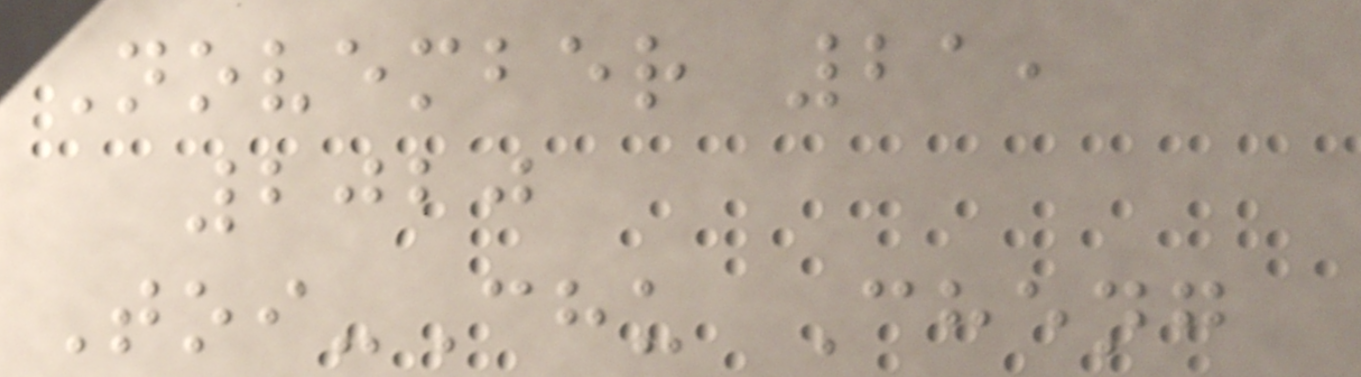November 21,
2020
Toi-Chu Cheng
